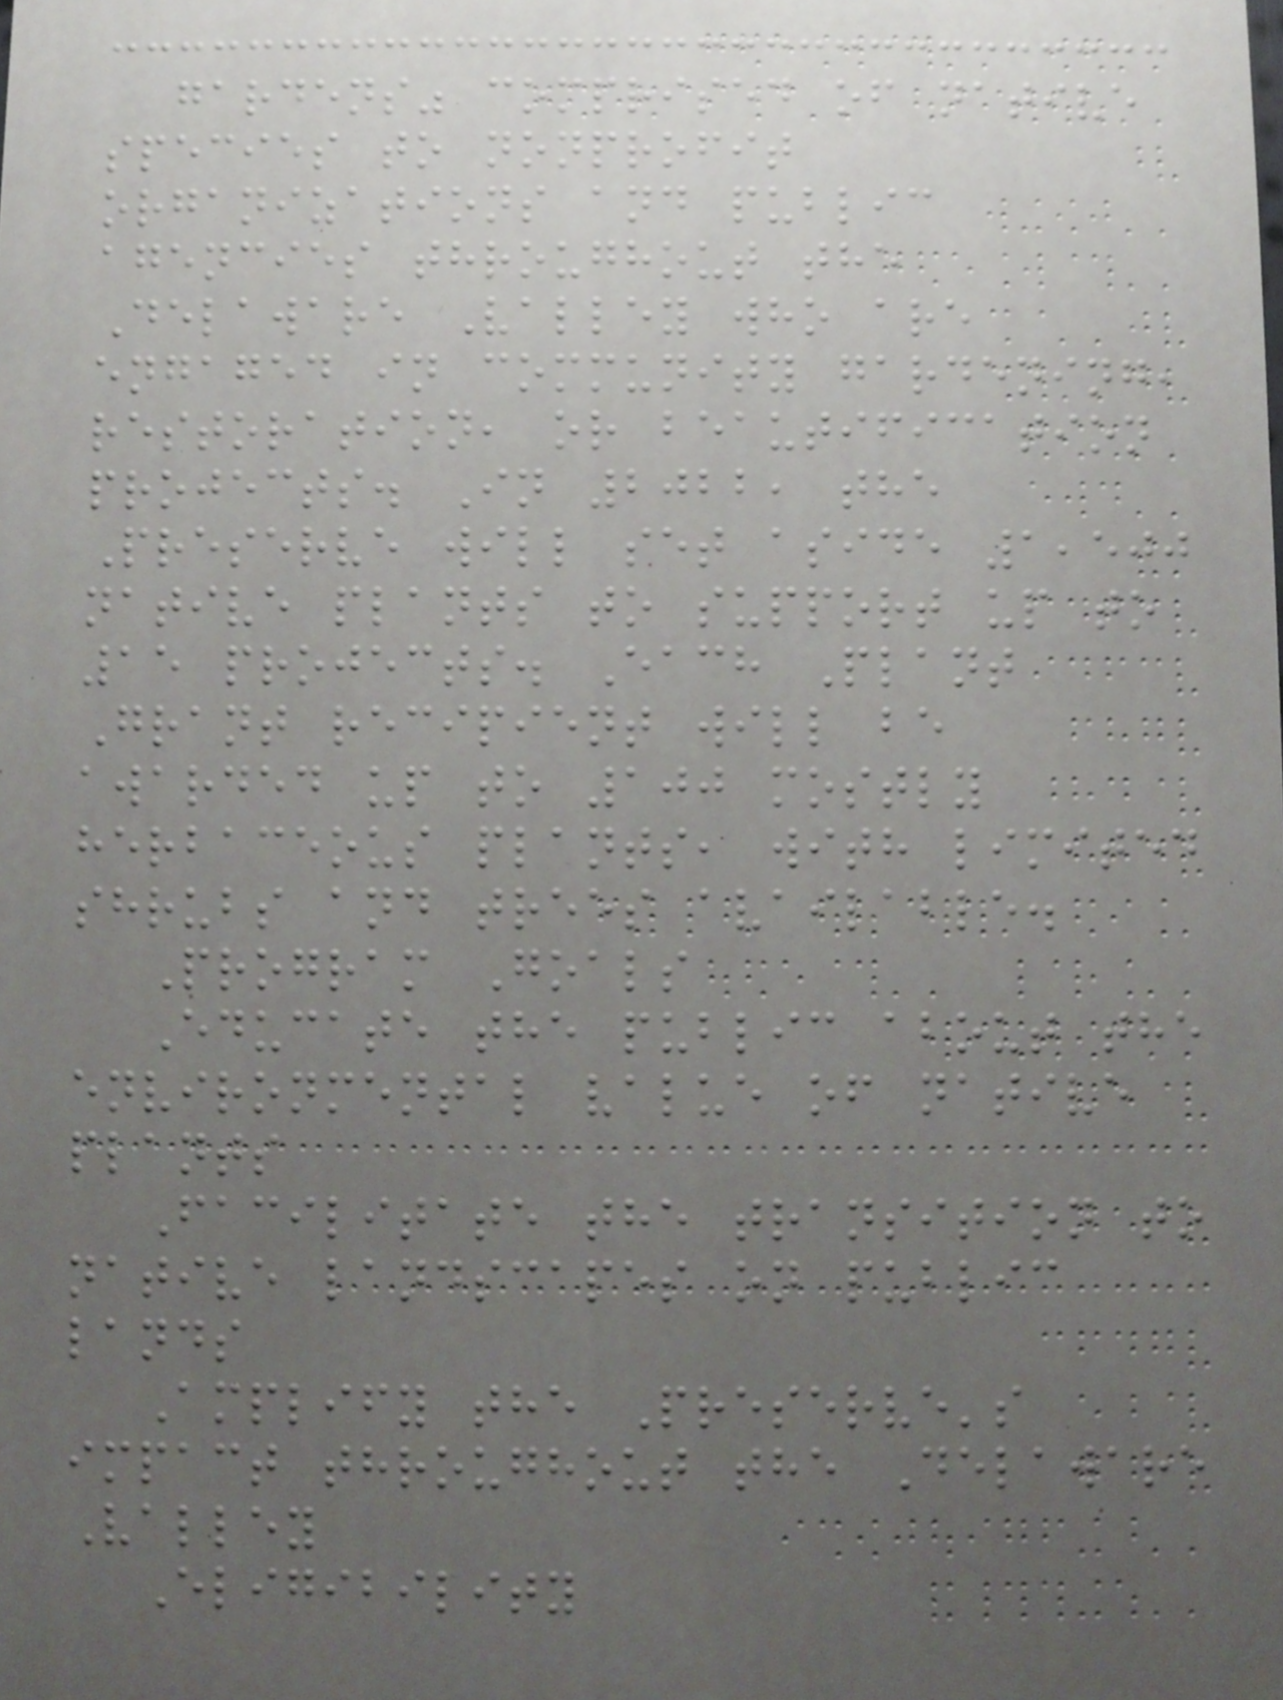gardens" comprised of native
species to nonprofit
organizations and public
agencies throughout the
Delaware Valley who are
engaged in community gardening,
restoration, or beautification
projects. In 2022, the
Preserve will set aside 1,500
native plants to support up to
15 projects. Each Plant
Grant recipient will be
awarded up to 100 mostly
herbaceous plants, with limited
shrubs and trees available.
Program Goals
Educate the public about the
environmental value of native
plants
Facilitate the transition to
native landscapes on public
lands
Amplify the Preserve's
impact throughout the Delaware
Valley
Eligibility
